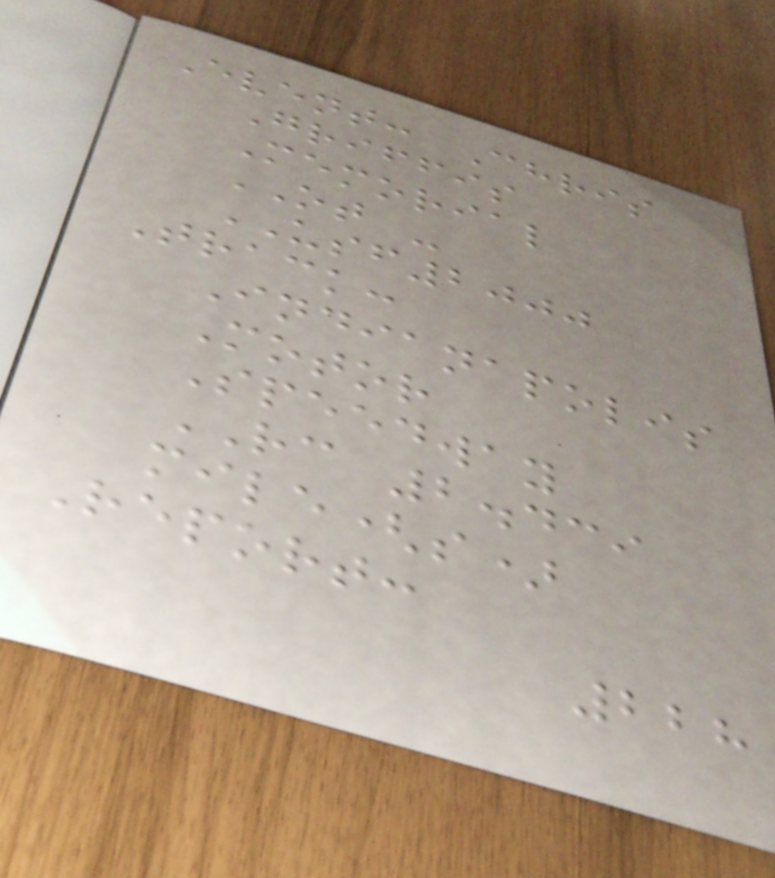Event: Chris
Griffis
Memorial
OT -
USF2000
Track:
Indianapolis
Motor
Speedway
RC 2.439
mile(s)
Report:
228
